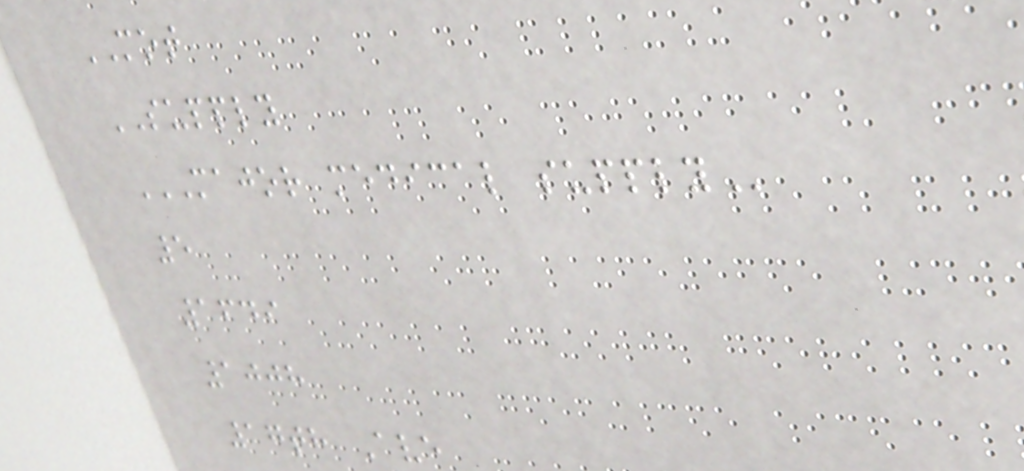MOT
SUPPLY
MAJOR MEDICAL SUPPLY
5
1649
1008
17th Ave
